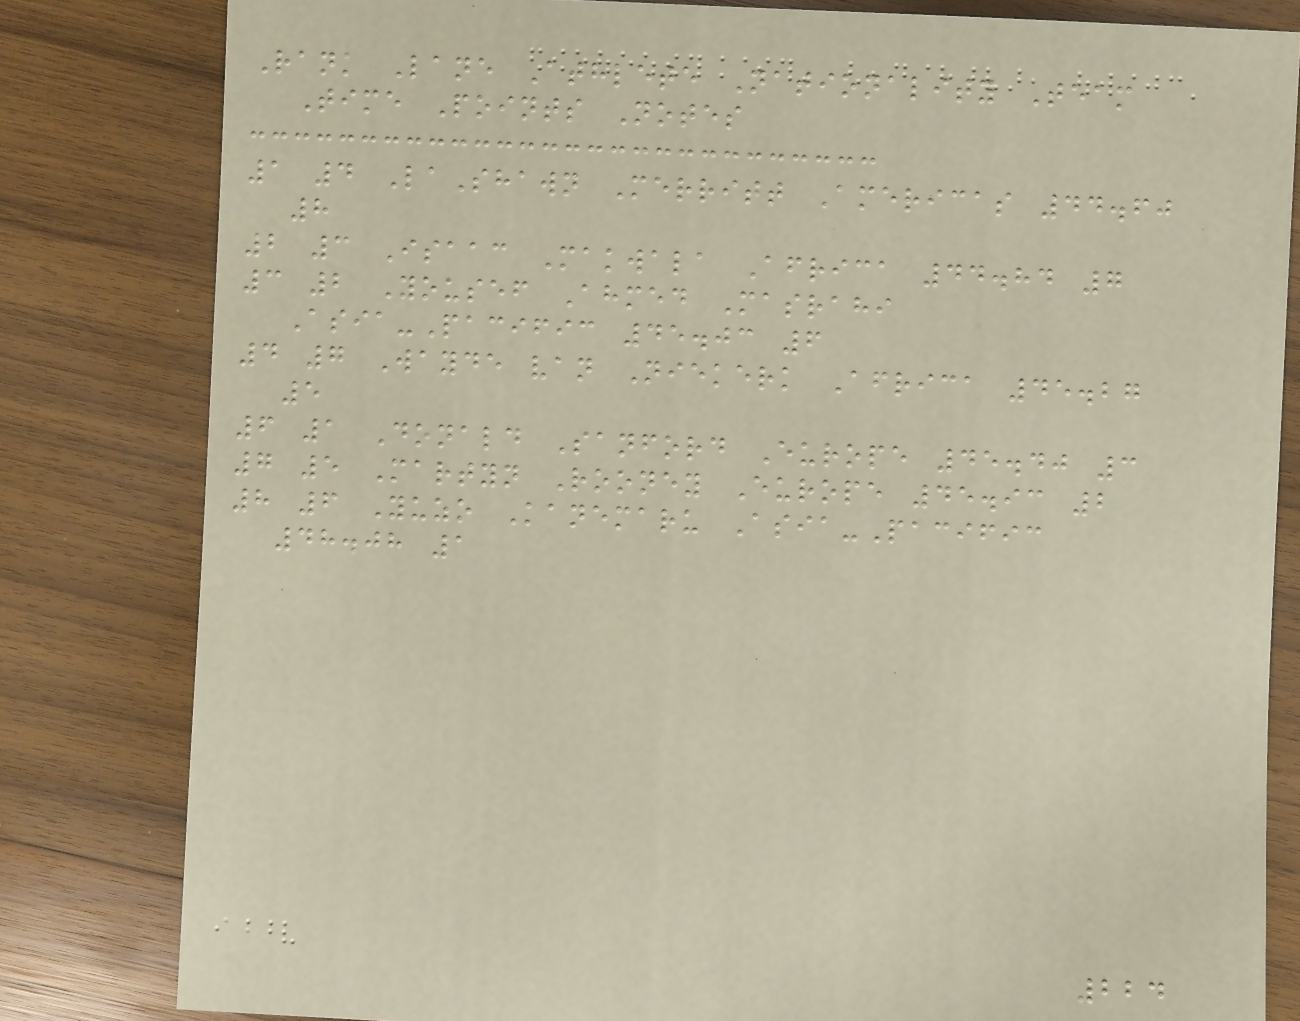Rank Lane Athlete Nationality Team
Time Points Notes
1 4 LaShawn Merritt Americas 44.60
8
2 3 Isaac Makwala Africa 44.84 7
3 2 Yousef Ahmed Masrahi
Asia-Pacific 45.03 6
4 7 Wayde van Niekerk Africa 45.27
5
6 1 Donald Sanford Europe 45.40 3
7 5 Martyn Rooney Europe 45.93 2
8 6 Yuzo Kanemaru Asia-Pacific
48.08 1
224
